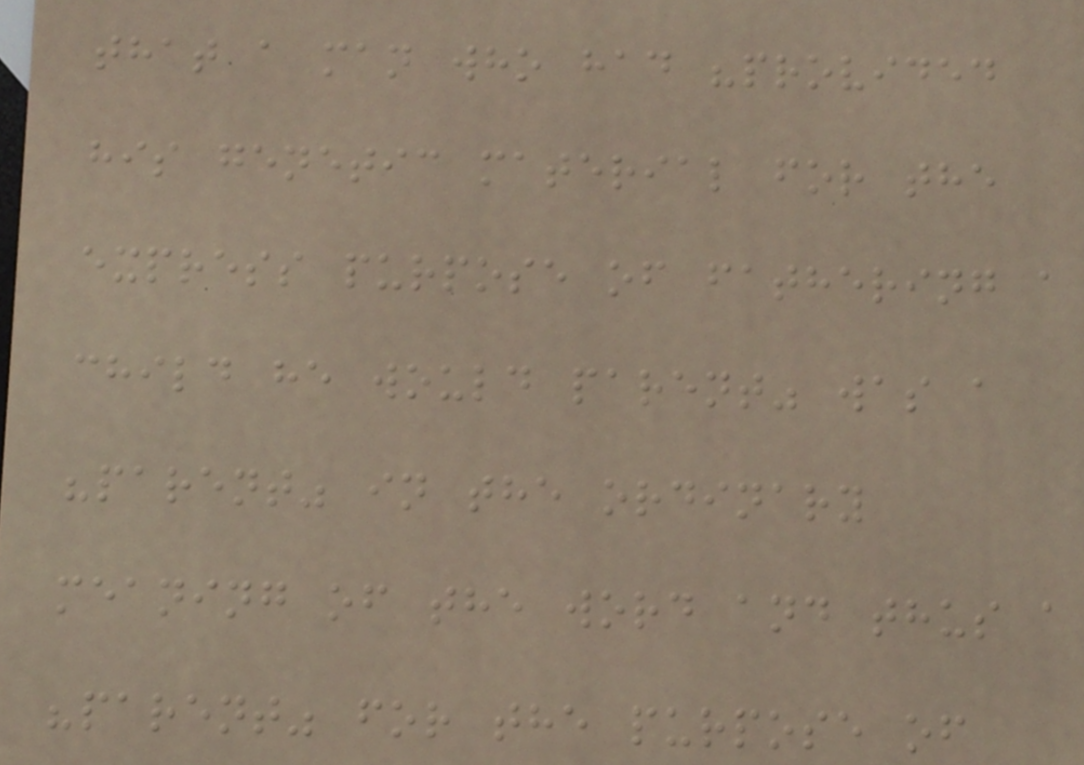that a man who had "provided
his genetic material for the
express purpose of fathering a
child he would parent" was a
"parent" in the ordinary
meaning of the word and thus a
"parent" for the purpose of
